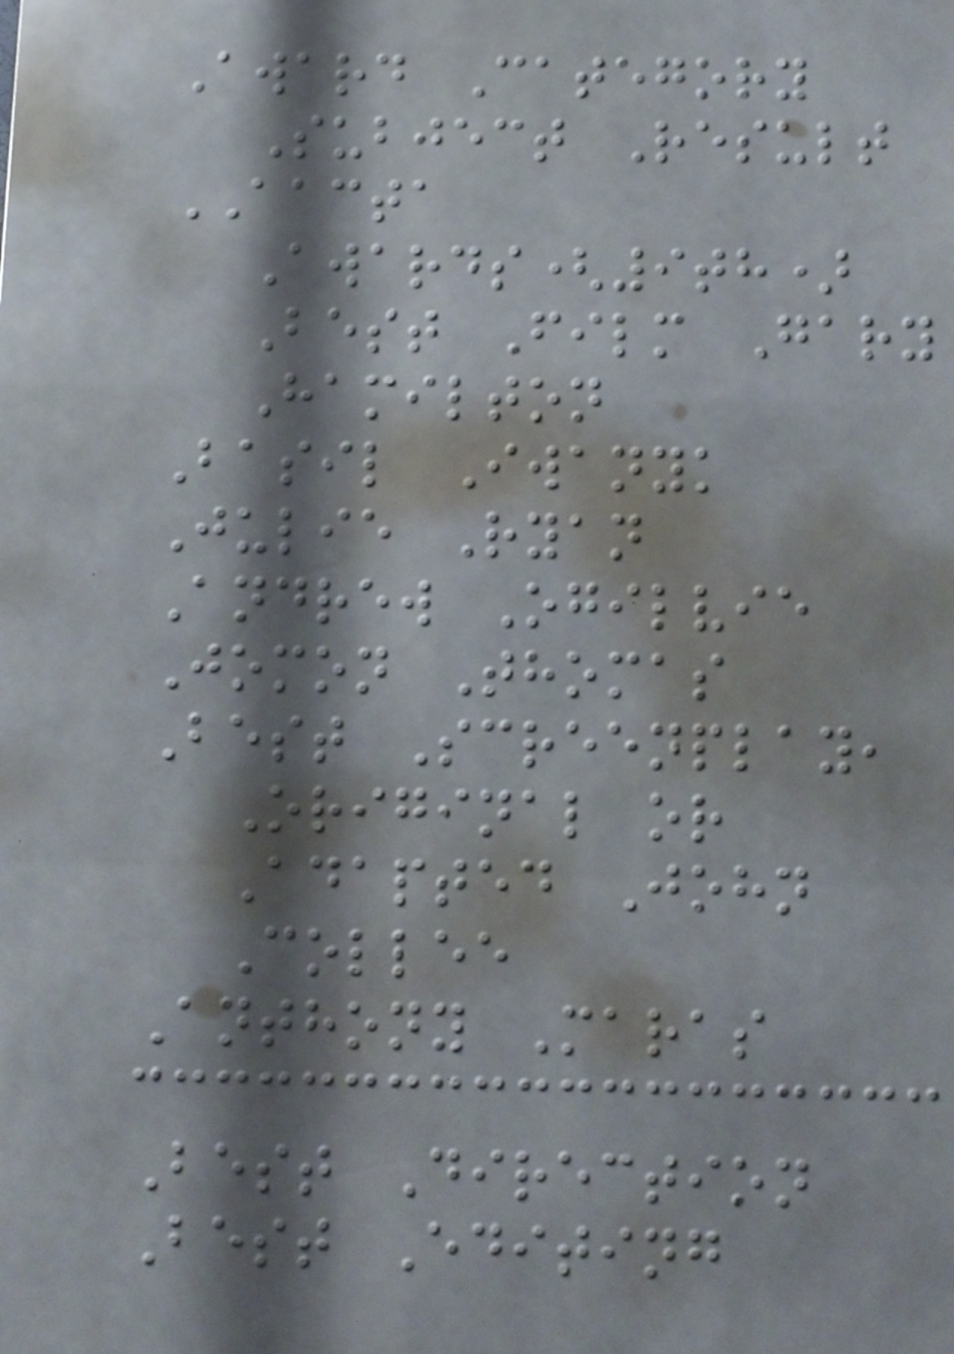Award Category
Subject Result
AACTA
Awards(9th)
Best Film Gary
Hamilton
Basil Iwanyk
Julie Ryan
Andrew Ogilvie
Jomon Thomas
Best Screenplay,
Original or
Adapted John
Collee
Anthony Maras
Best Direction
Best Editing
